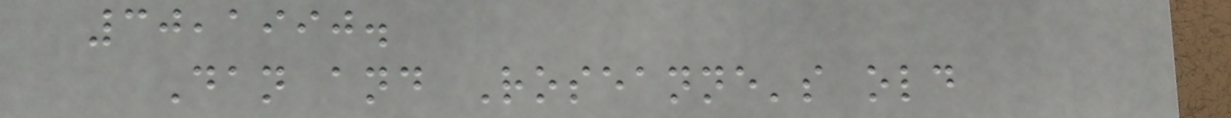30,1990.
Dan and Roseanne's old
